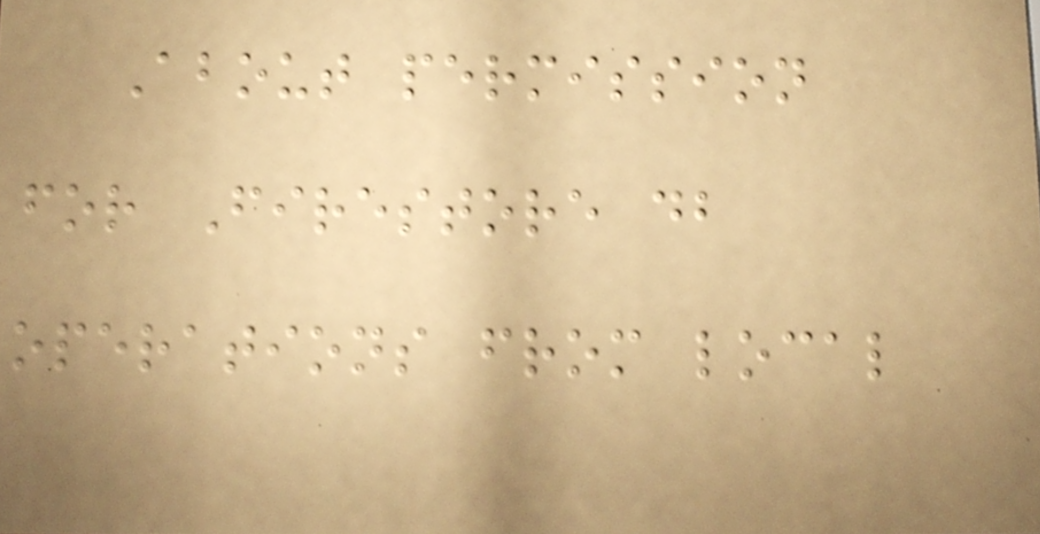About permission
for Firestore db
operations from local
